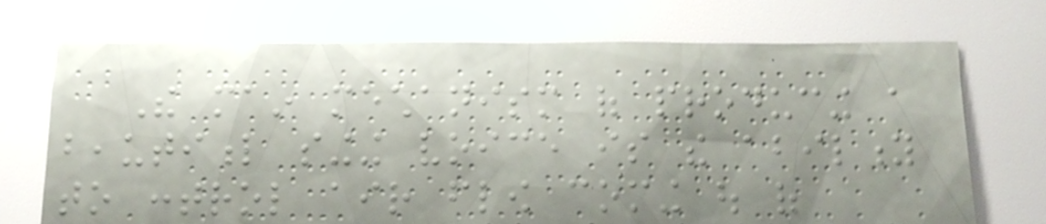The main mechanism of producing a
beautiful singing voice is the ability
to control air flow coming out of
